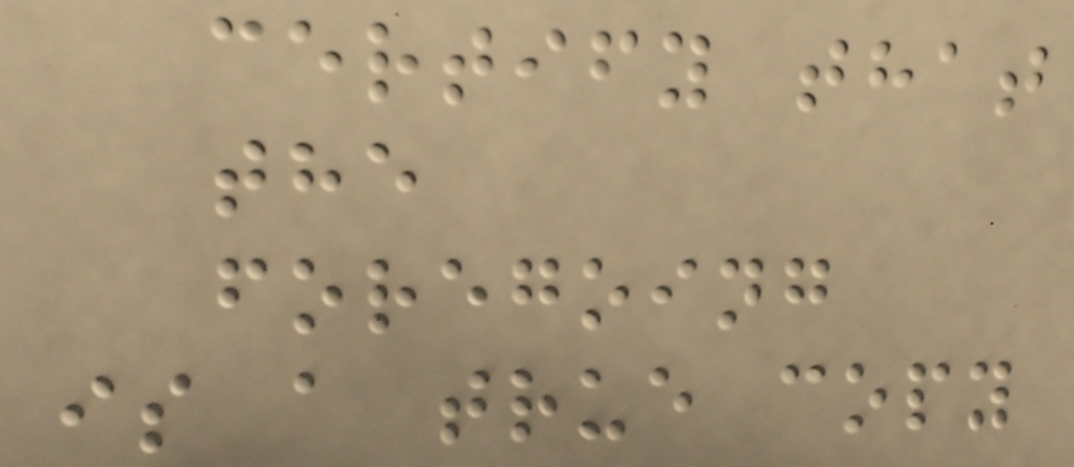certify that
the
foregoing
is a true copy
